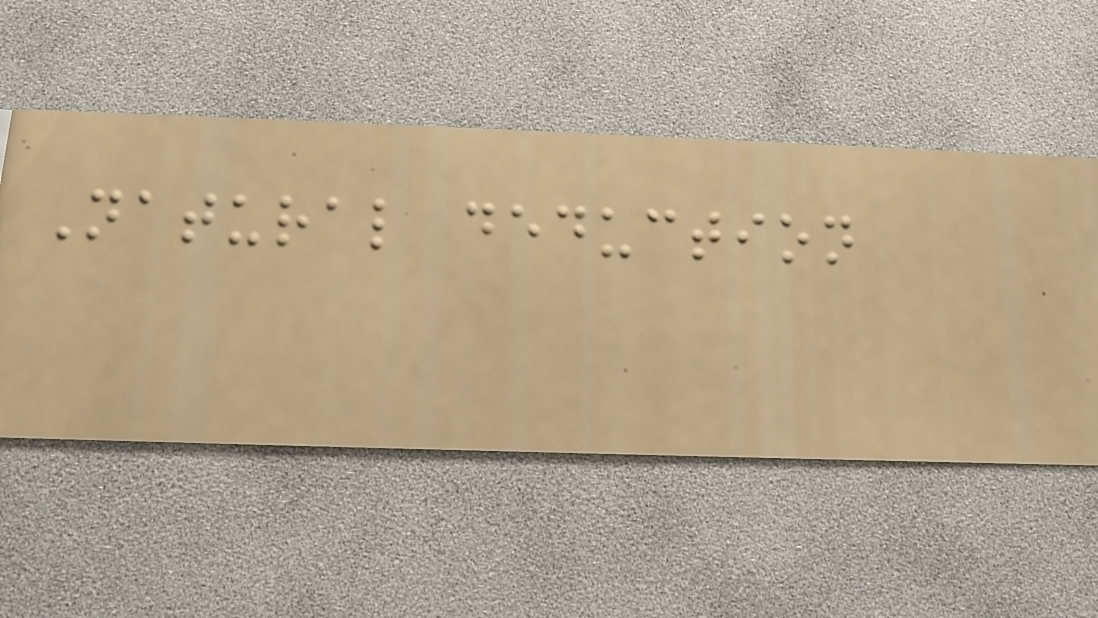Natural deduction
